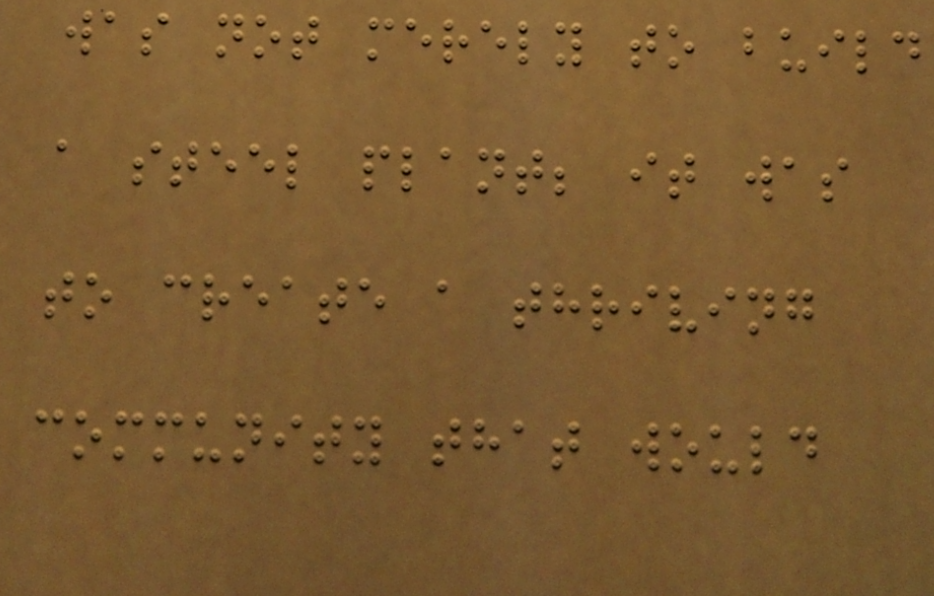was not merely to build
a steel plant; it was
to create a thriving
community that would
